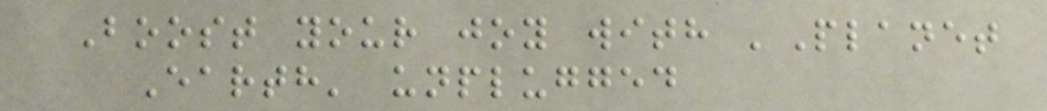Boost your joy with 'Planet
Earth' unplugged
